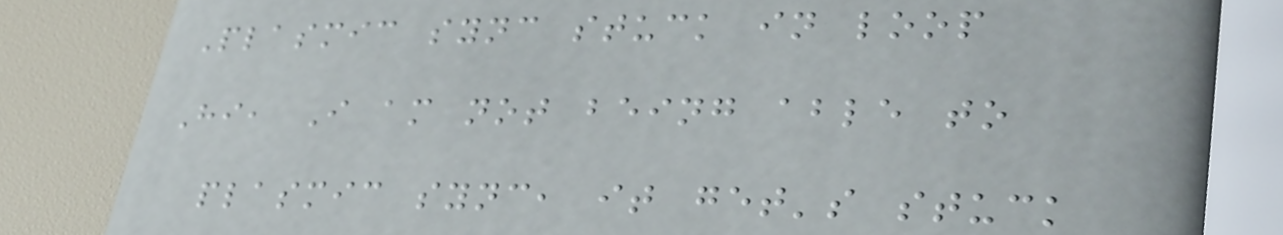Plasmic sync stuck in loop
Hi, I am not being able to
plasmic sync, it get's stuck
